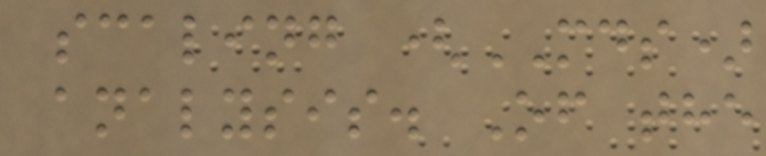scaling (MDS)
analysis. Of the
